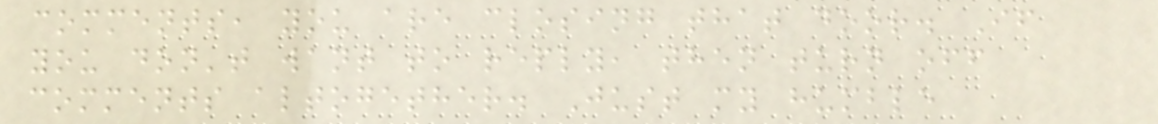comments, you are closing that door. If
you don't want to reply, then turn off
comments altogether. Just my humble
